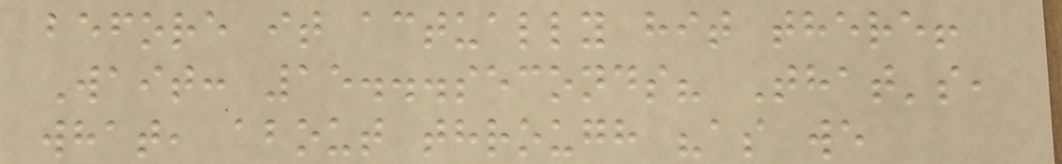before it actually hit there!
Wait: 15...seconds? That's,
what, about through "as we
